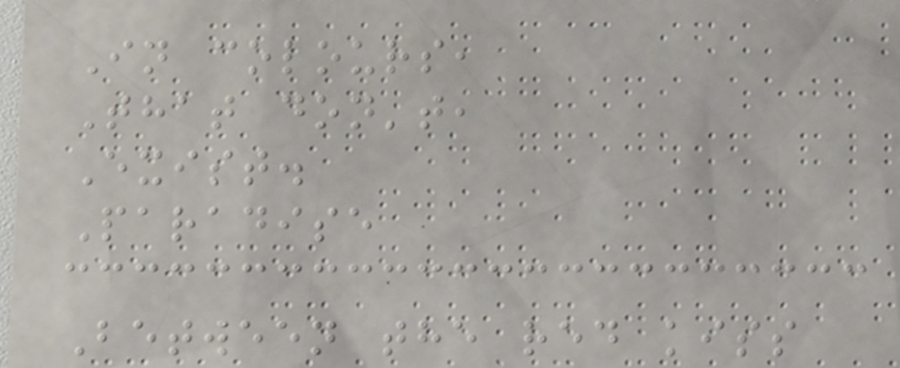In colours,
That don't,
Exist.
Paradise
Between the red kiss
